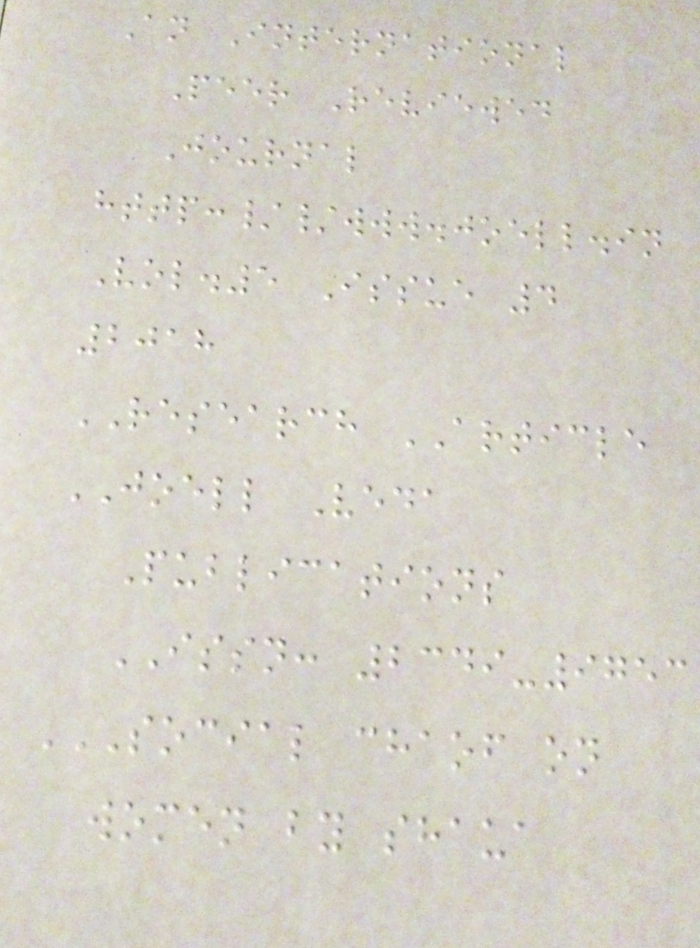An International
Peer Reviewed
Journal
http://www.joell.in
Vol.5 Issue 4
2018
RESEARCH ARTICLE
JOELL Veda
Publications
ISSN: 2349-9753
SOCIAL CHAOF ON
WOMEN BY SHAUA
